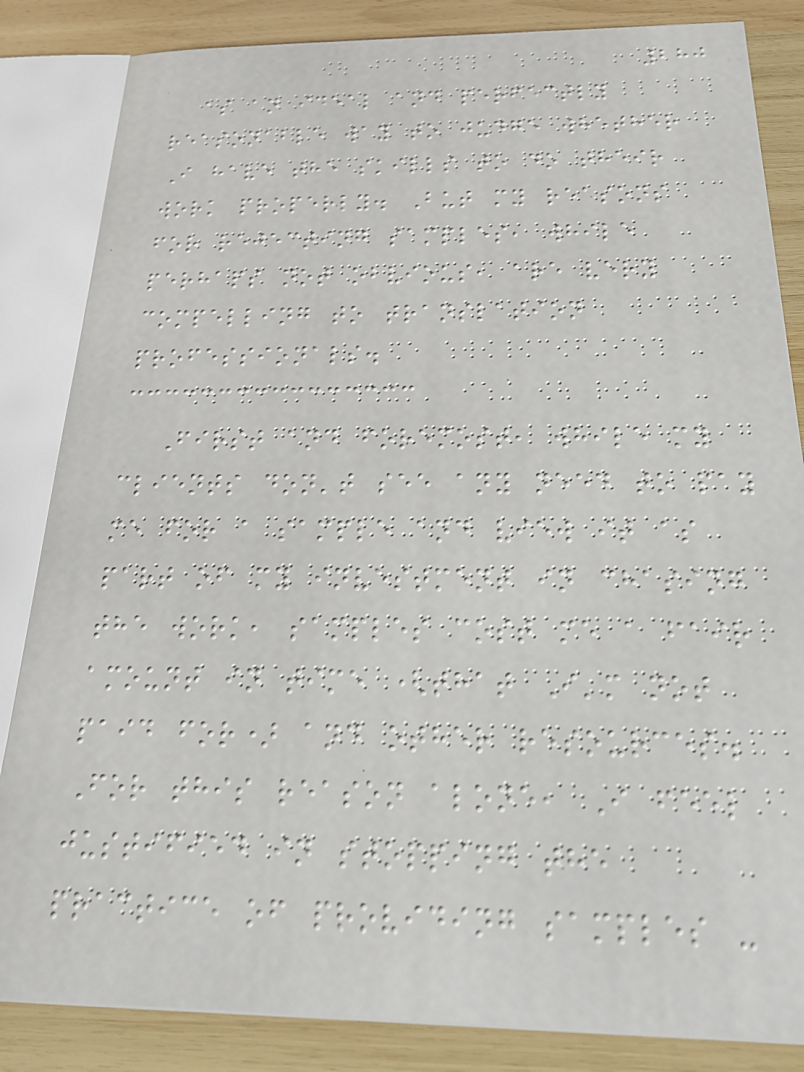280
as an ideal and perfectly
reasonable way to judge whether
I have the skills to do their
work properly. But my reasons
for rejecting samples, while
perhaps not obvious, are very
compelling to translation
professionals.
First and foremost, while my
clients don't see any need to pay
me for a sample and view it as
part of my investment in chasing
the work, samples cost me a fair
amount in time (that I'm not
paid for) and other resources.
For this reason alone, I feel
justified in stopping the
practice of providing samples -
